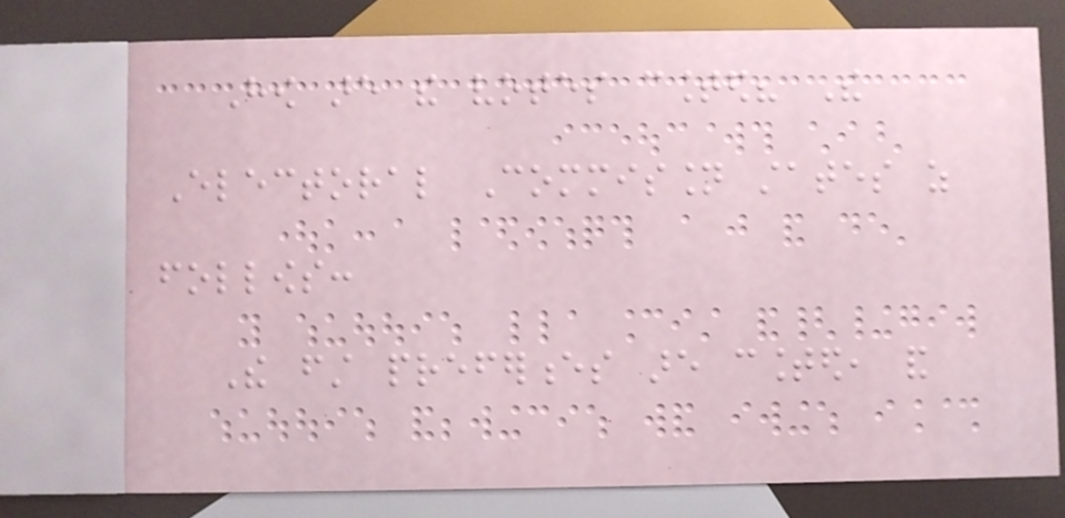How are the votes counted? The
Electoral Commission states as
follows:
The first preferences are counted, and
